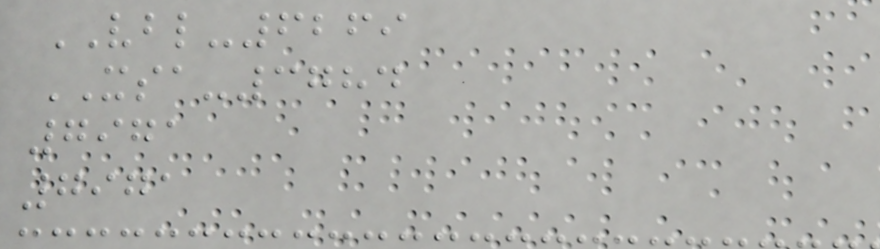VBL-6269
XSA-3784
7971
7971
